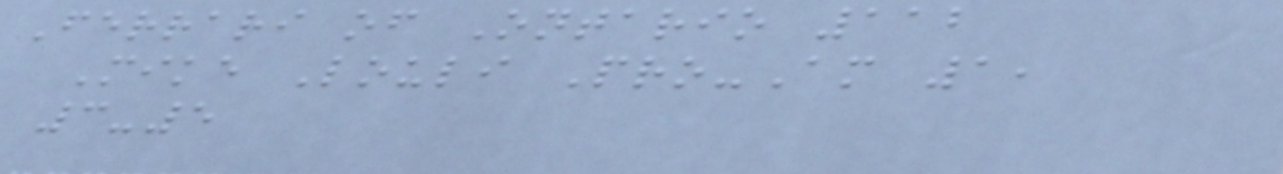Ferrari of Ontario 112
Mike Louli Pro-Am 1,
3-5
